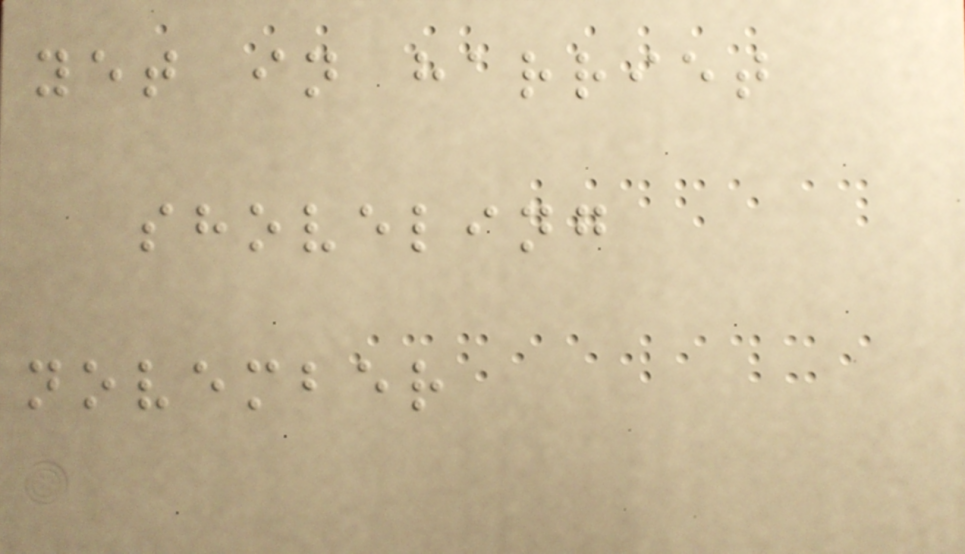yet in harriet
shoveling
november
